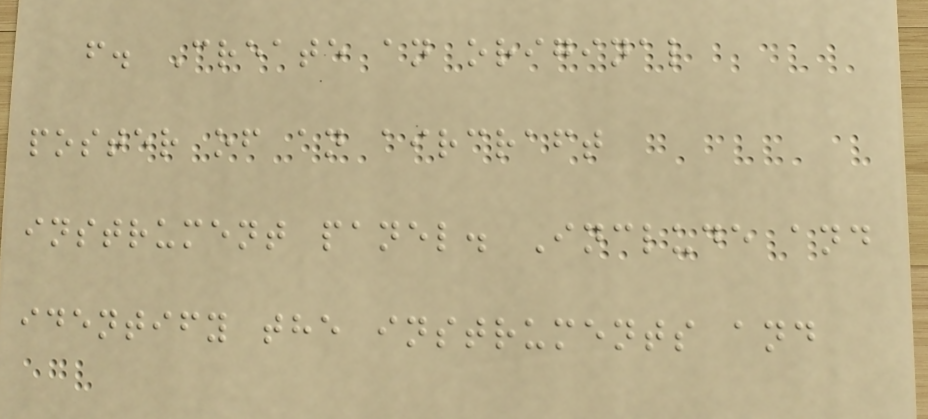f. Create an original
poster of an aircraft
instrument panel. Include and
identify the instruments and
